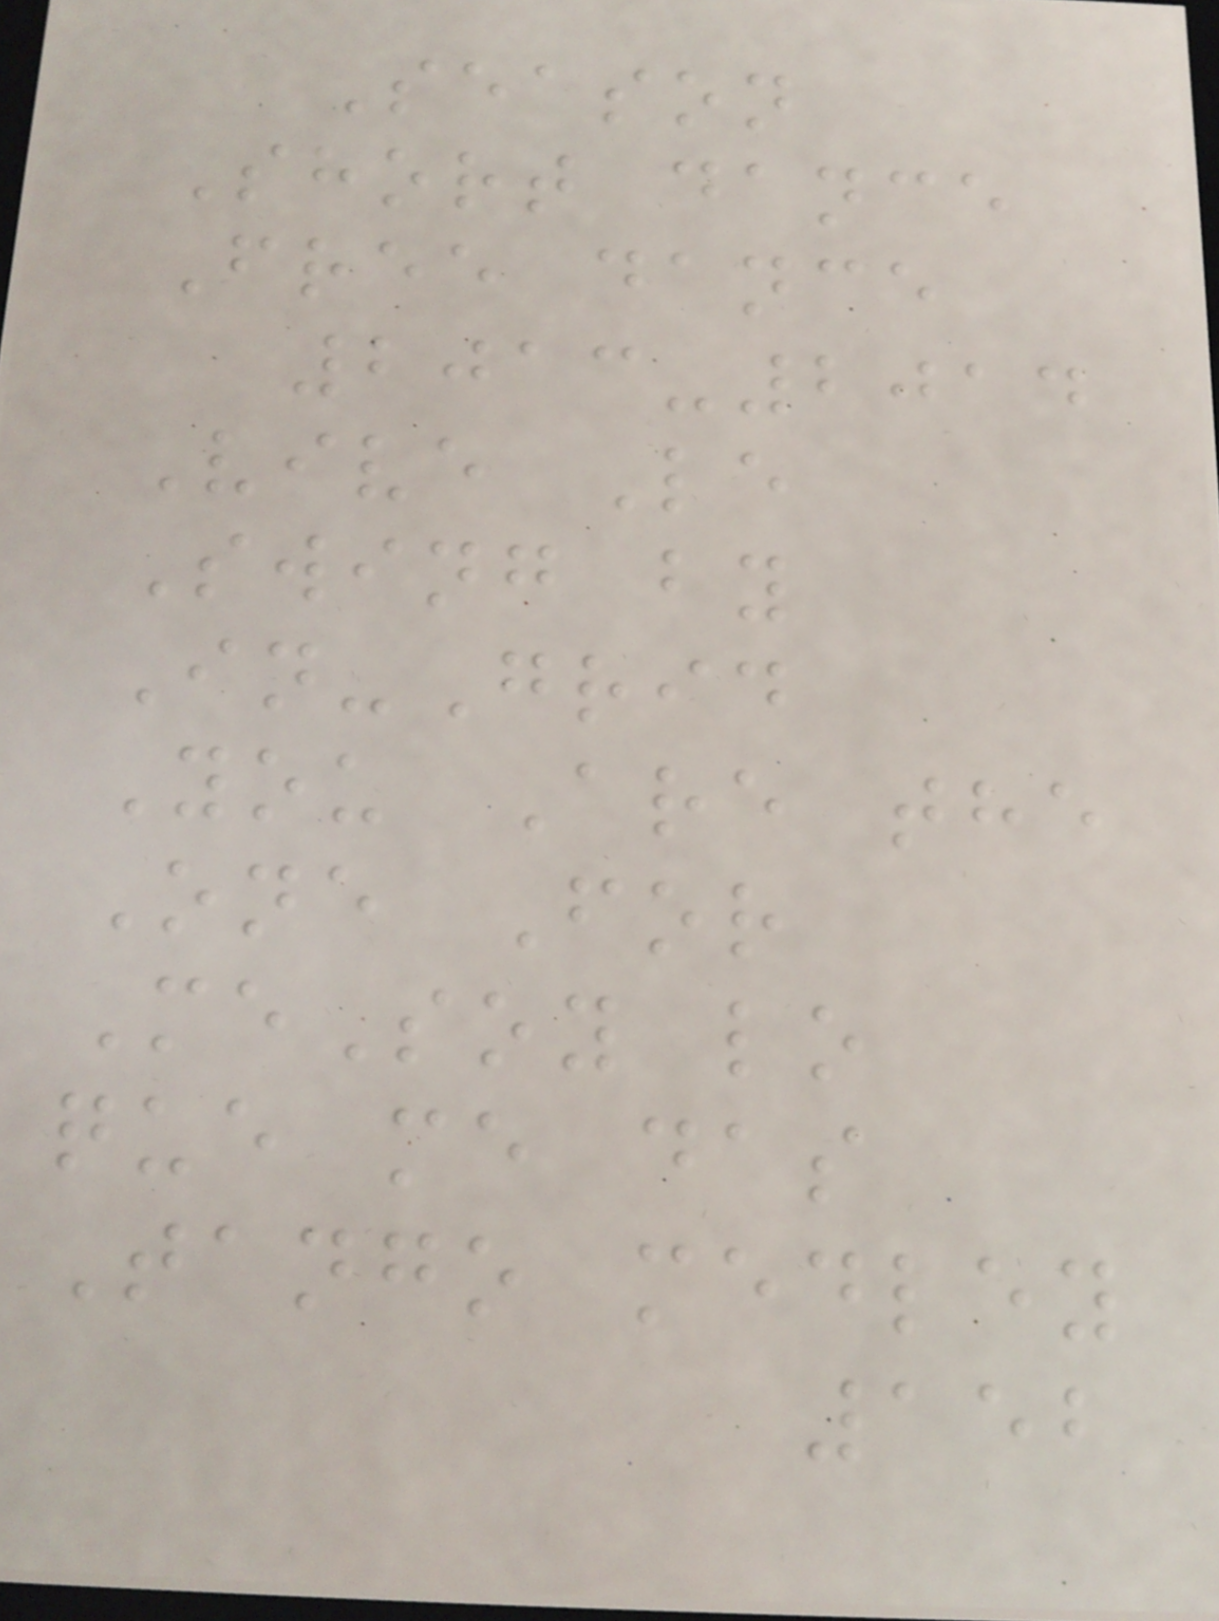Season
Short dance
Free dance
2013-2014
Vive Le
Swing by
In-Grid
You Are the
One For
MeSoy lo
que me das
Tango medley
152
